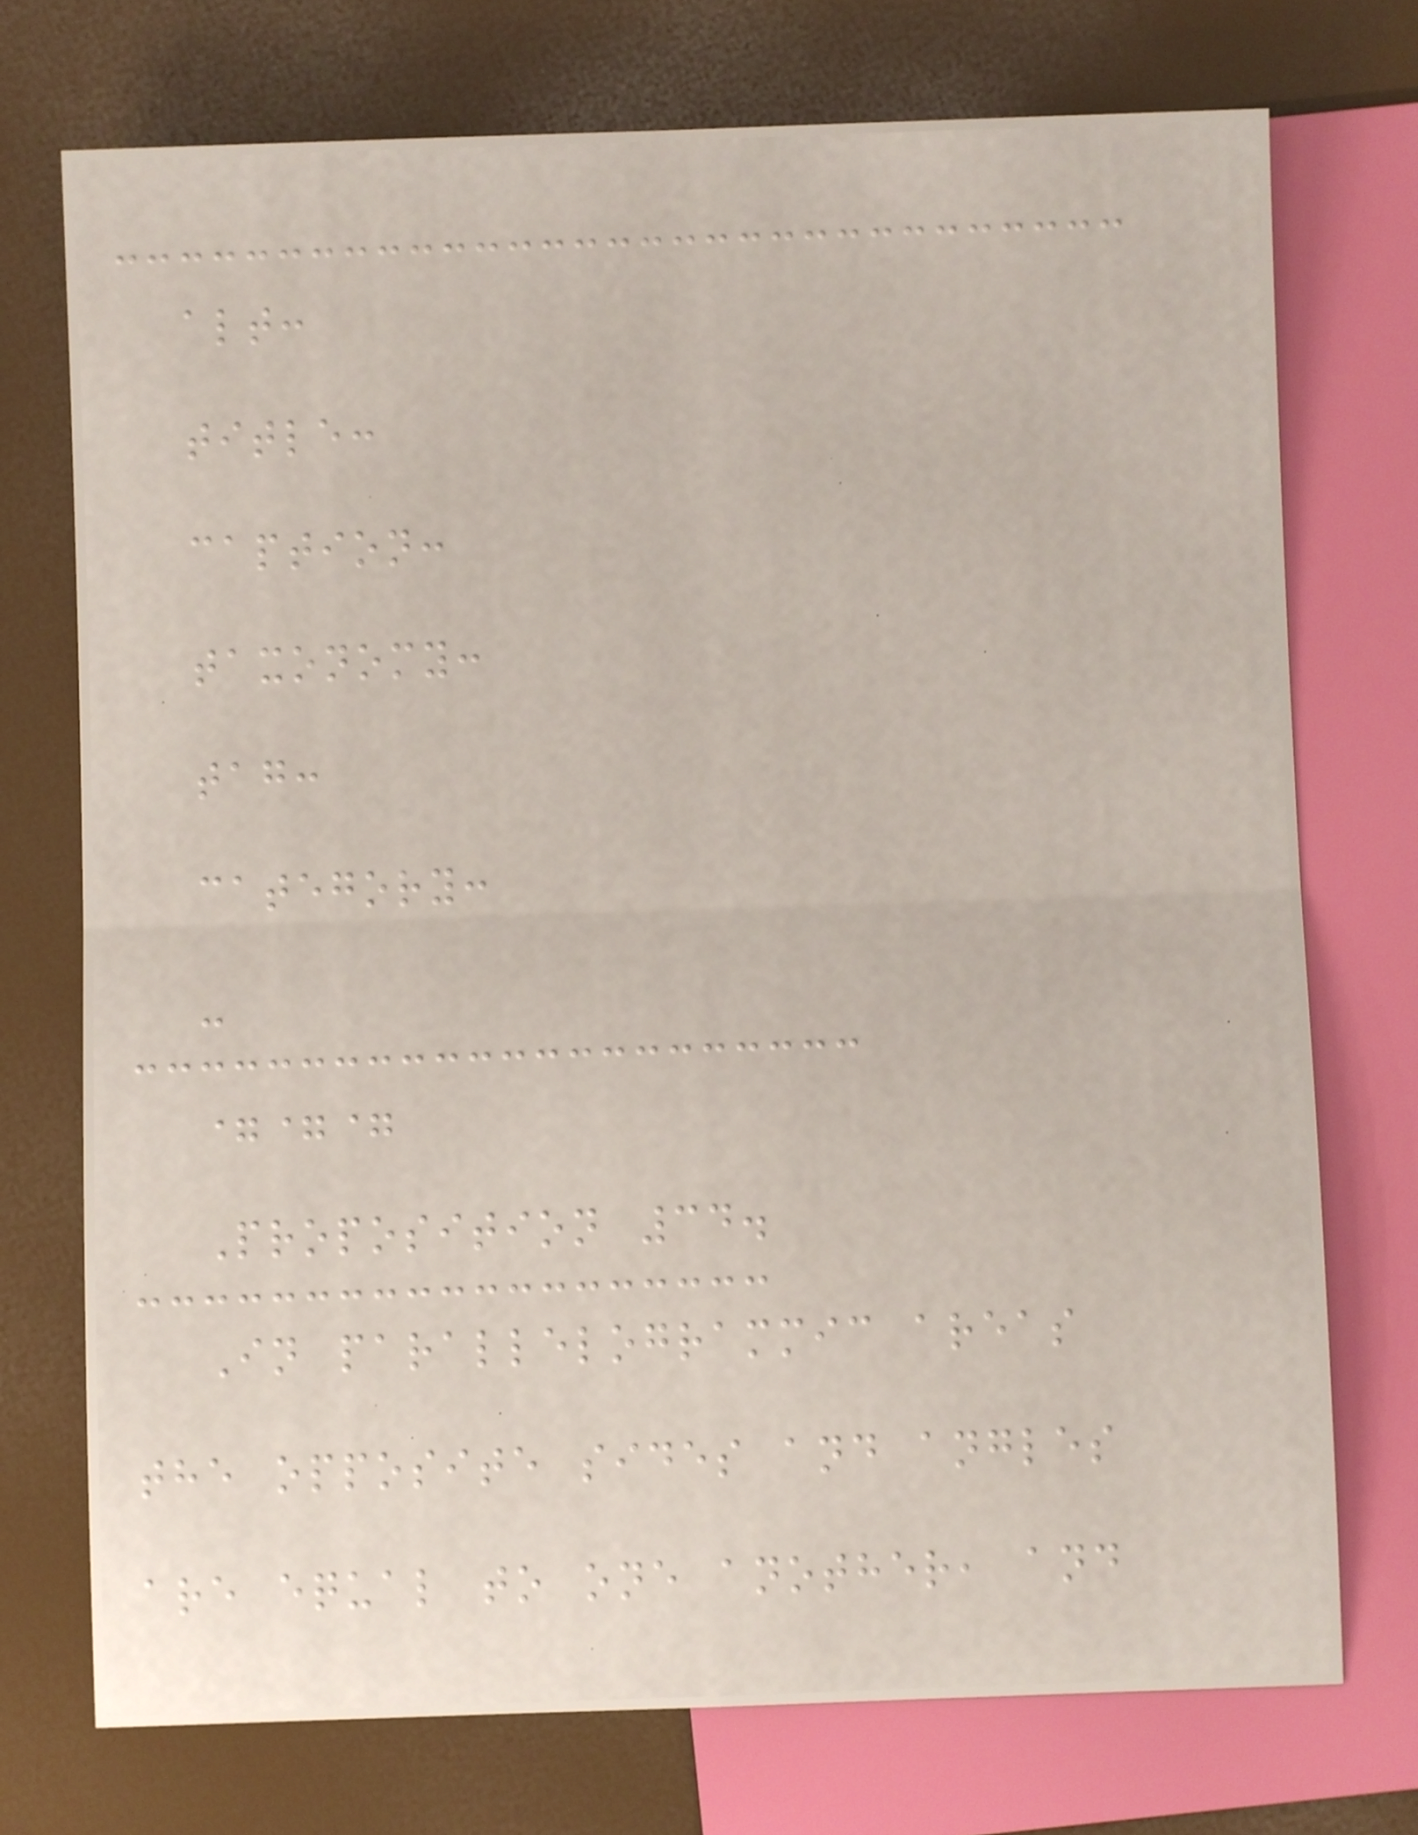alt:
title:
caption:
taxonomy:
tag:
category:
-
===
Proposition 34.
In parallelogrammic areas
the opposite sides and angles
are equal to one another, and
